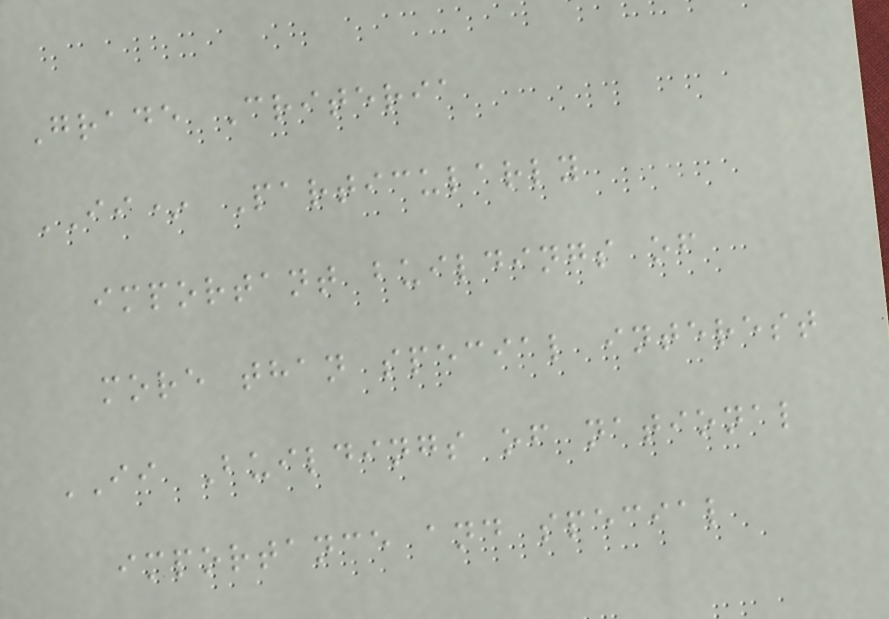Grade Criteria
II* Particularly
important buildings of
more than special interest
II Buildings of national
importance and special
